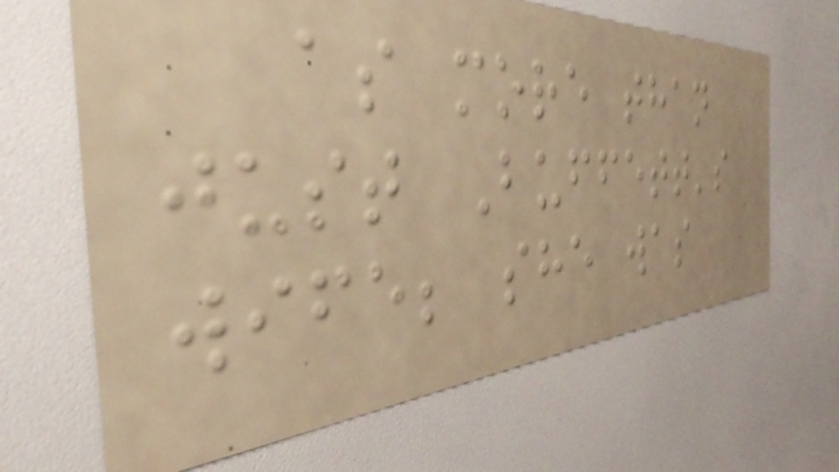as more than
just Buffett's
wife; she was
